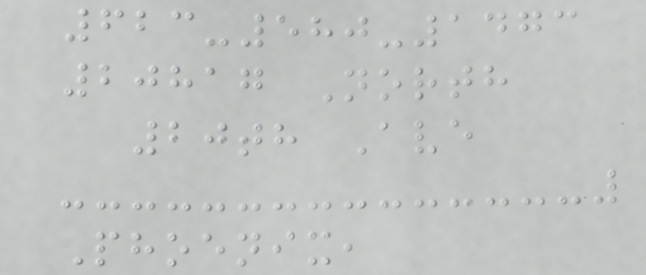623-580-1473
20817 North
20th Ave
Phoenix,
